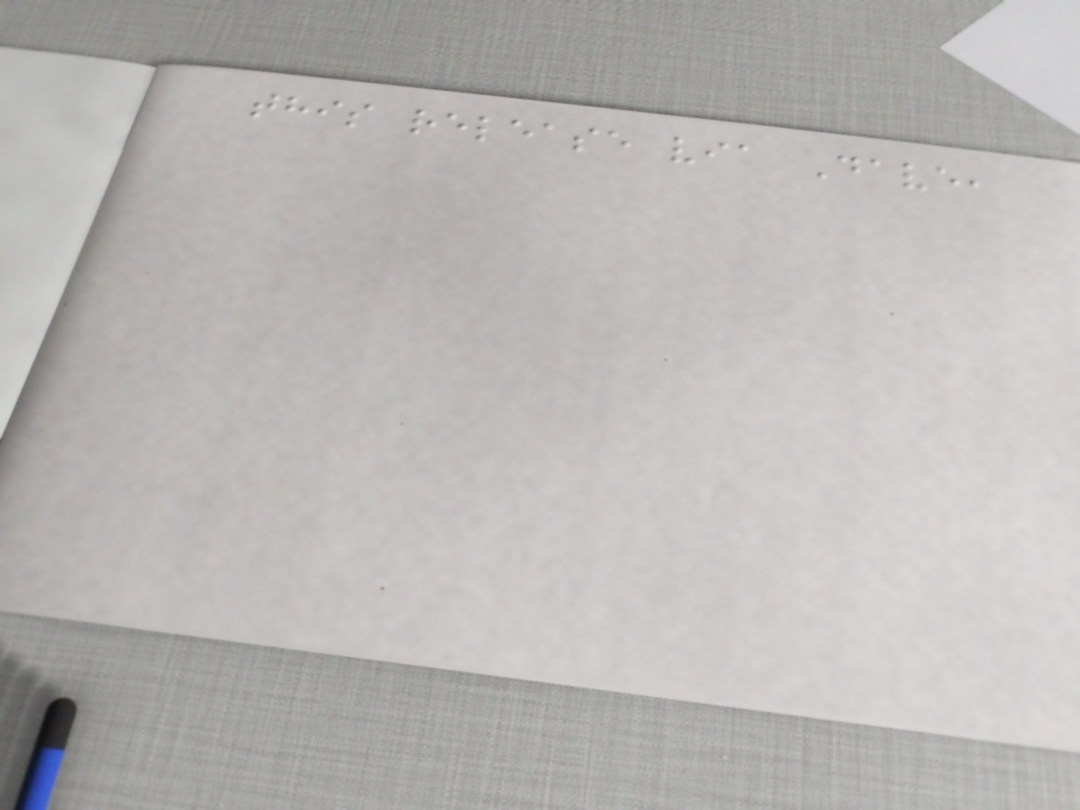this release via Dave,
